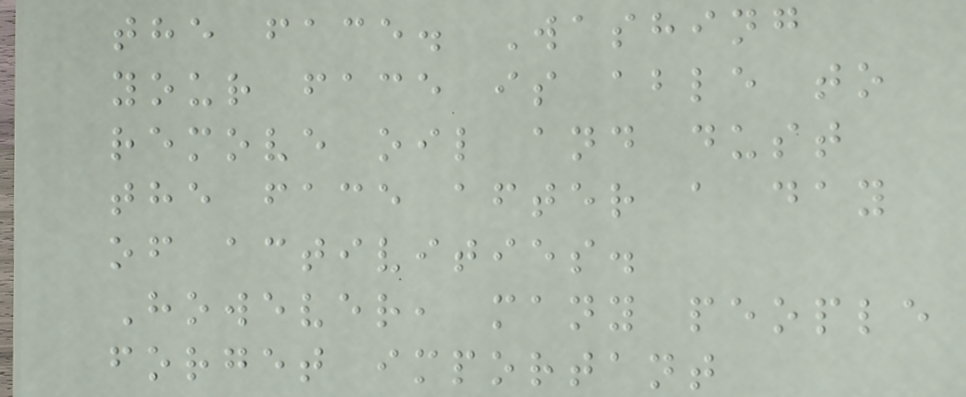the face. Washing
your face is able to
remove oil and dust
the face after a day
of activities.
However, many people
forget important
